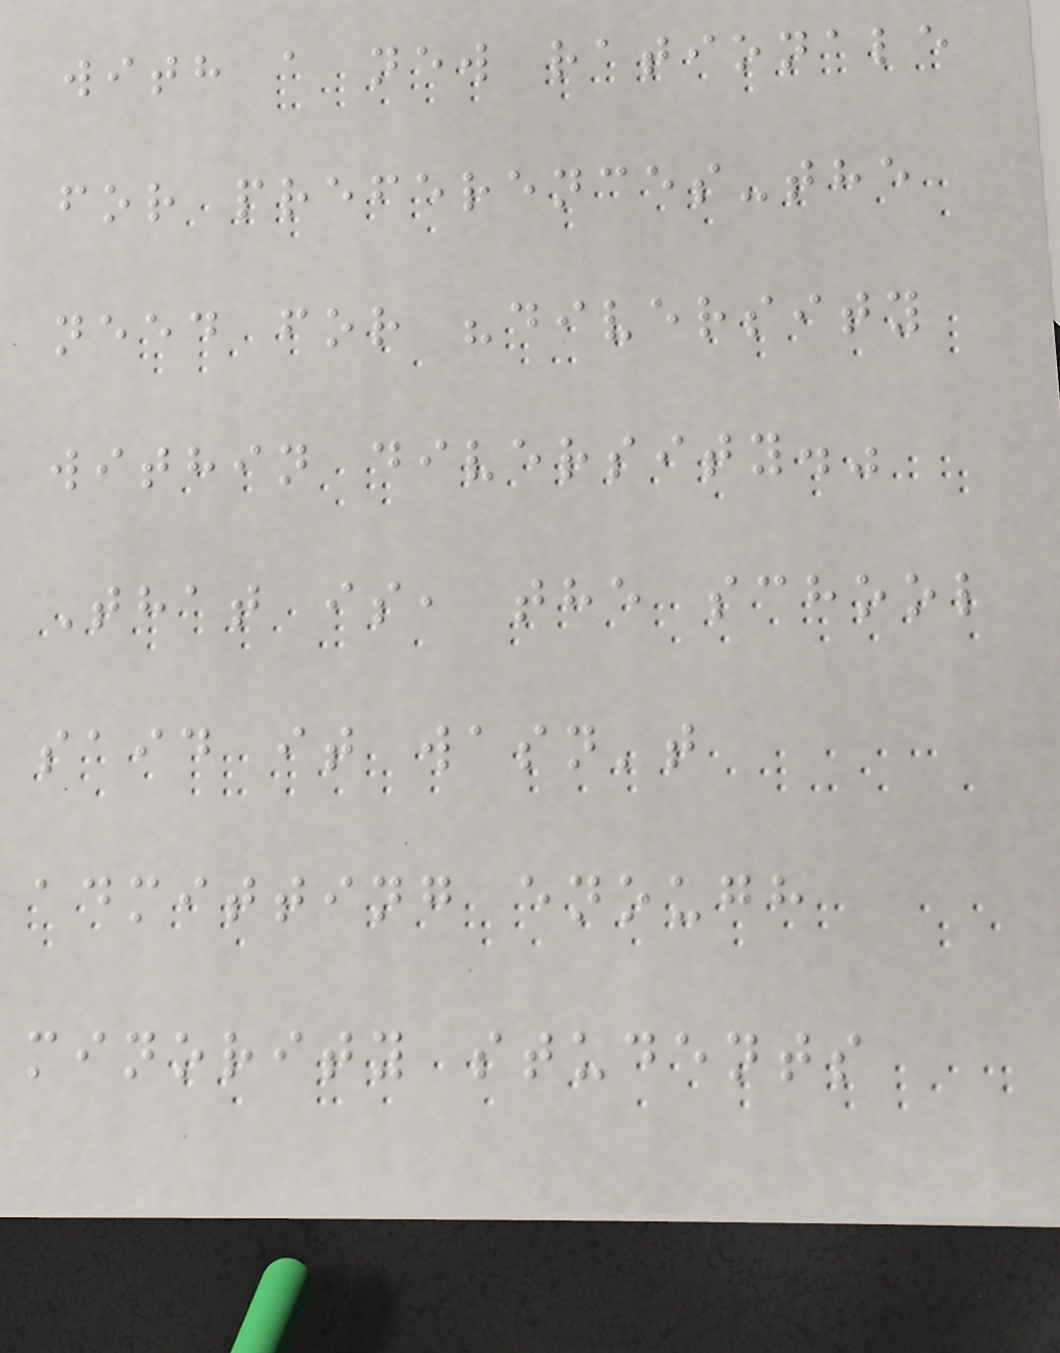with a new rationale
for preferences-the
need for "diversity
within diversity."
That is, the school
said it wasn't
admitting enough
minority students
